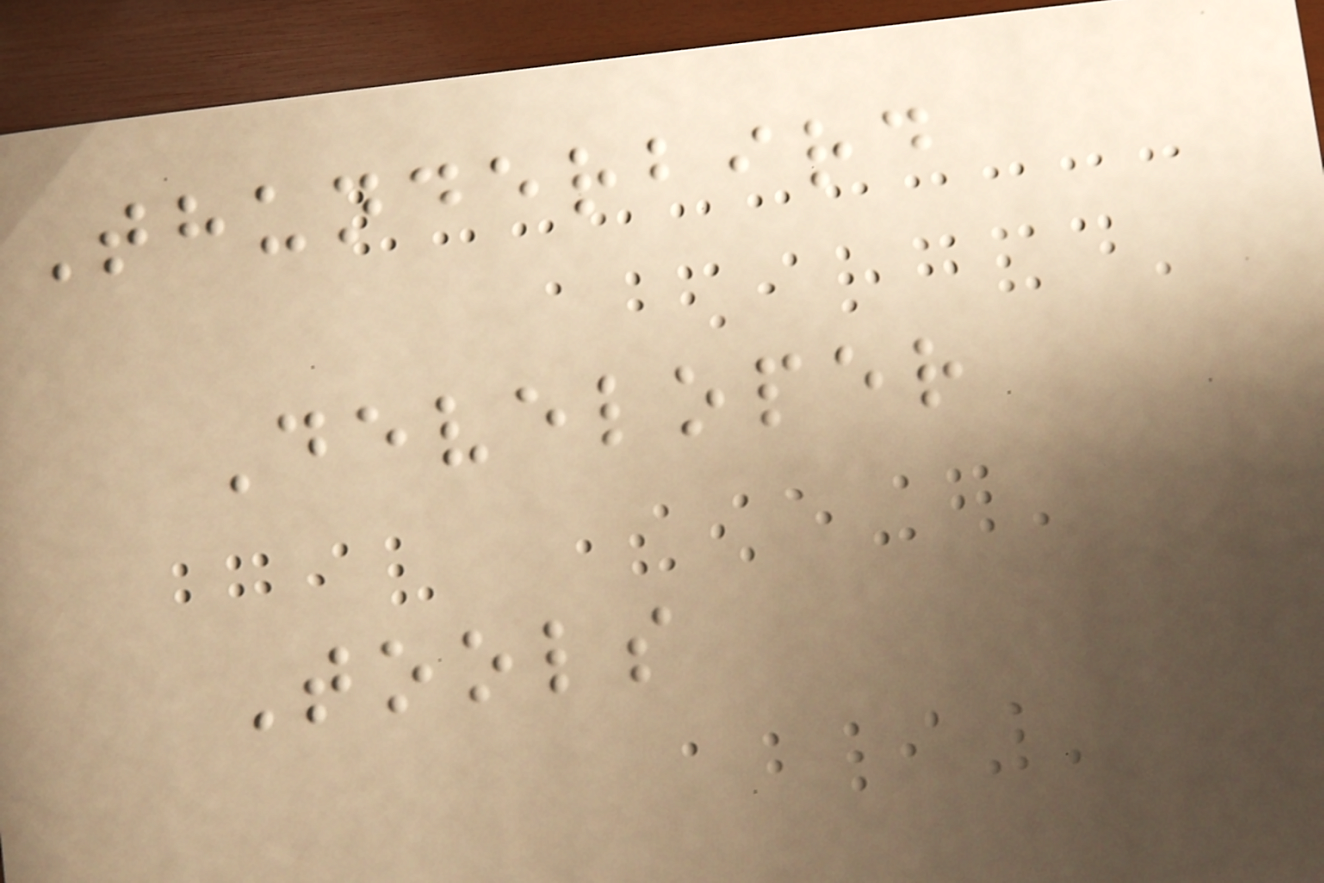Thunderbird
Developer
Tools
